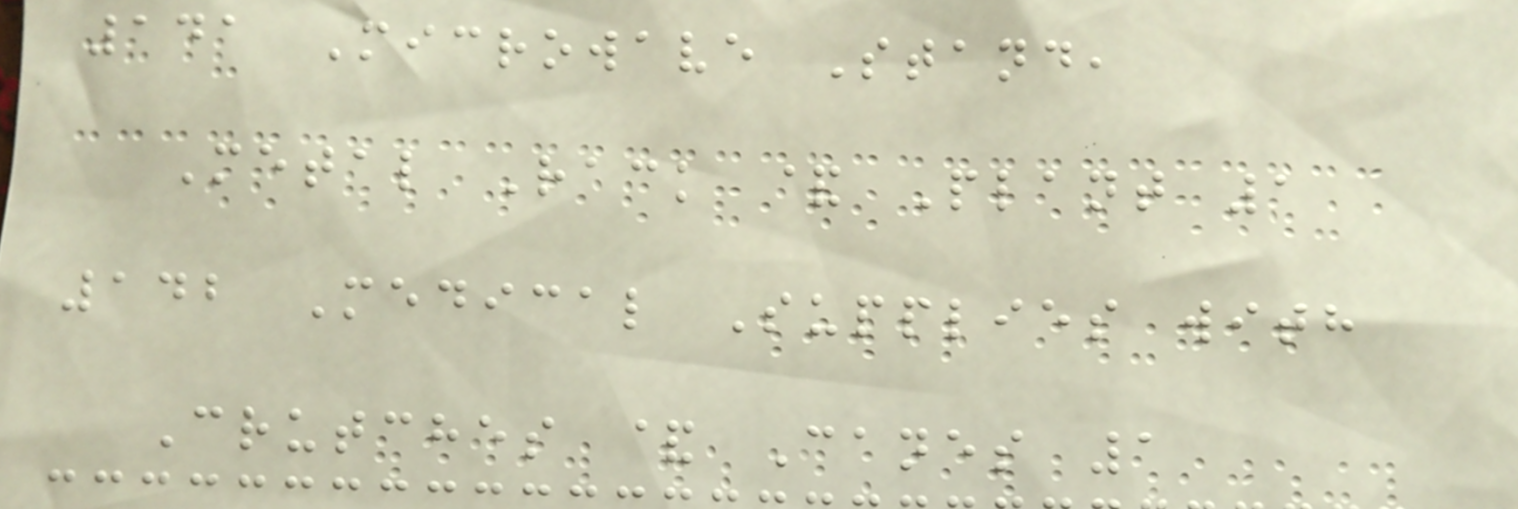141 Microwave Stand,
Metal Rack & Plant 1
142 Medical Supplies with
Crutches & Canes 1
